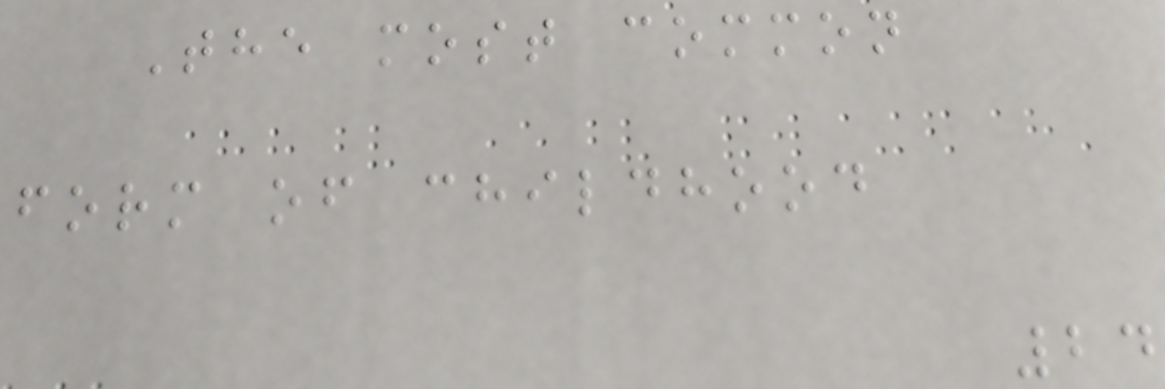The most common
form of childhood
24
